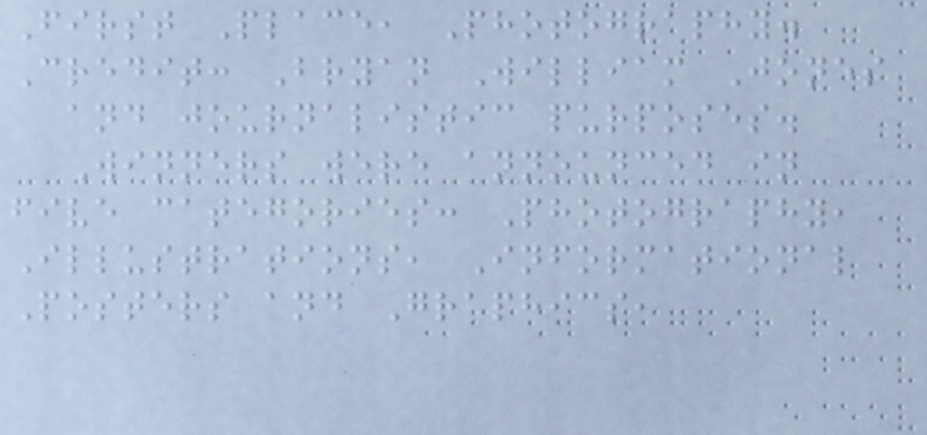First Place, Photography.
Credit: Bryan William Jones
and journalistic purposes.
Winners were announced in
five categories: Photography,
Illustrations, Informational
Posters and Graphics,
